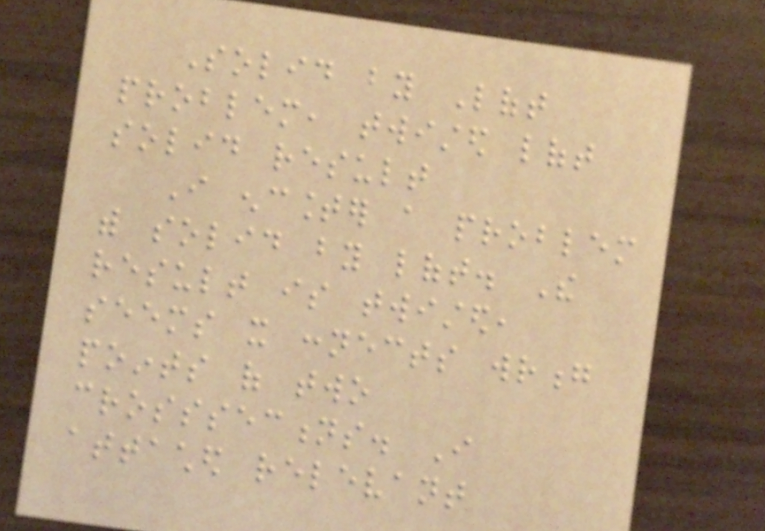Solid by Loft
problem, twisted loft
solid result
I encounter a problem
with solid by loft. The
result is twisted,
seems it connects wrong
points of two
crosssections. I
attached relevant
